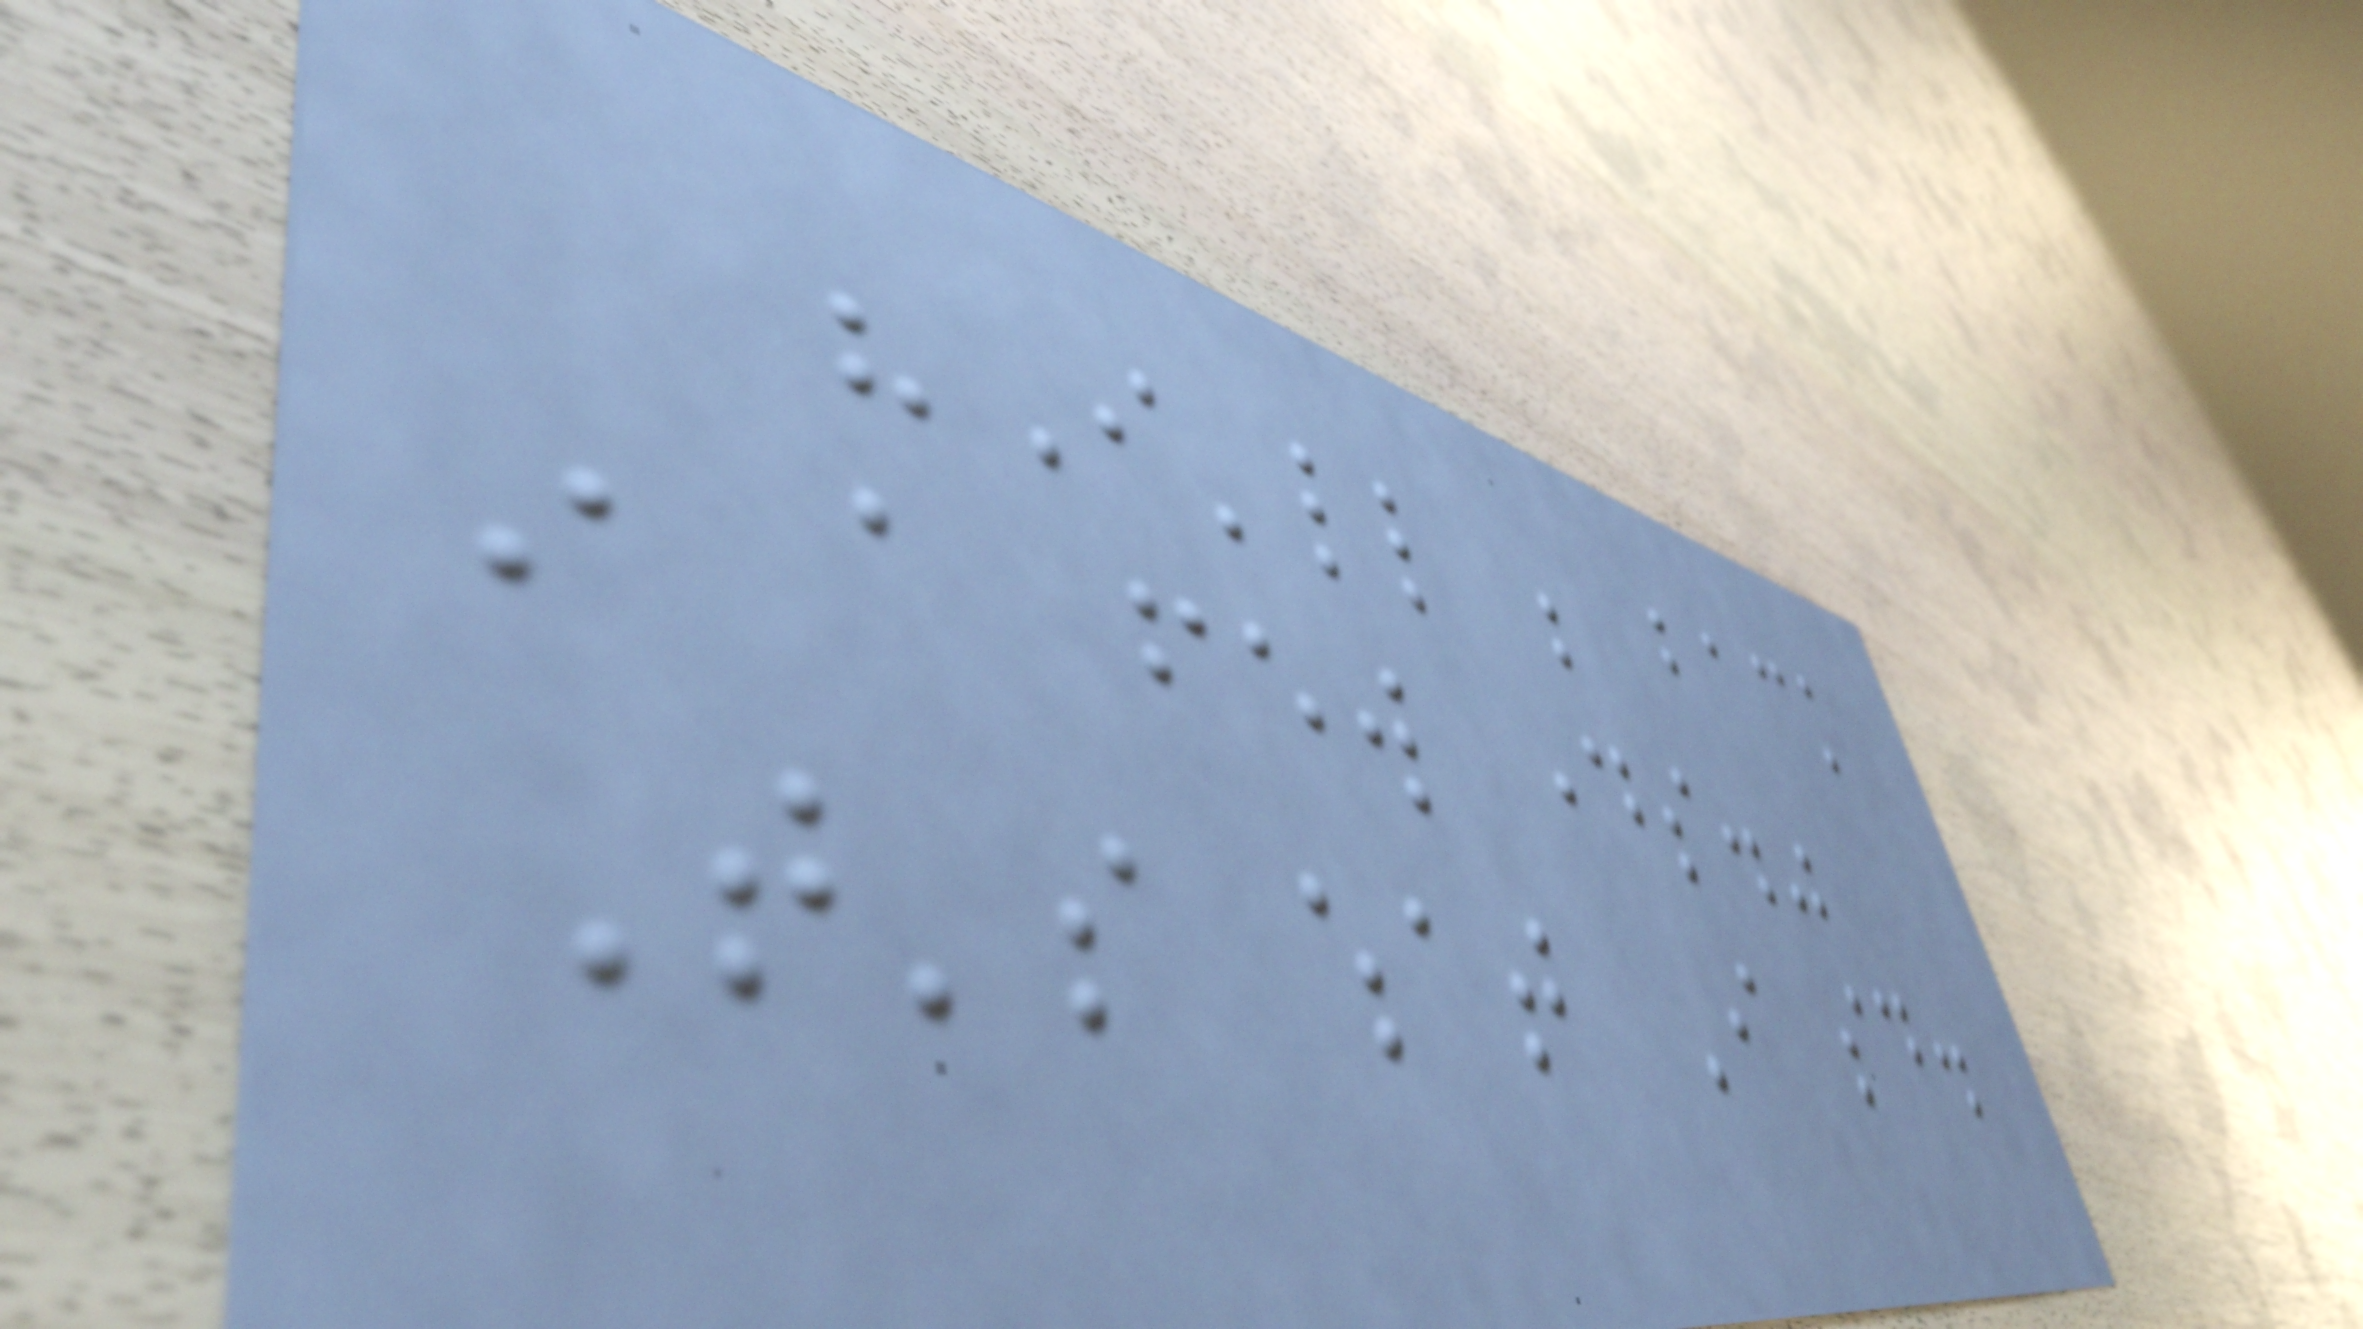"I'll be back
in a few days."
That's what I said.
